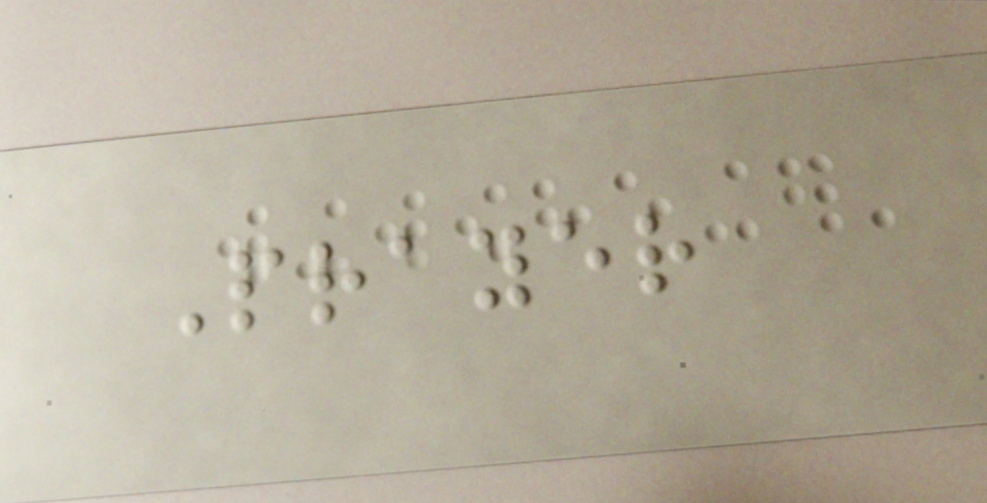Prayer
